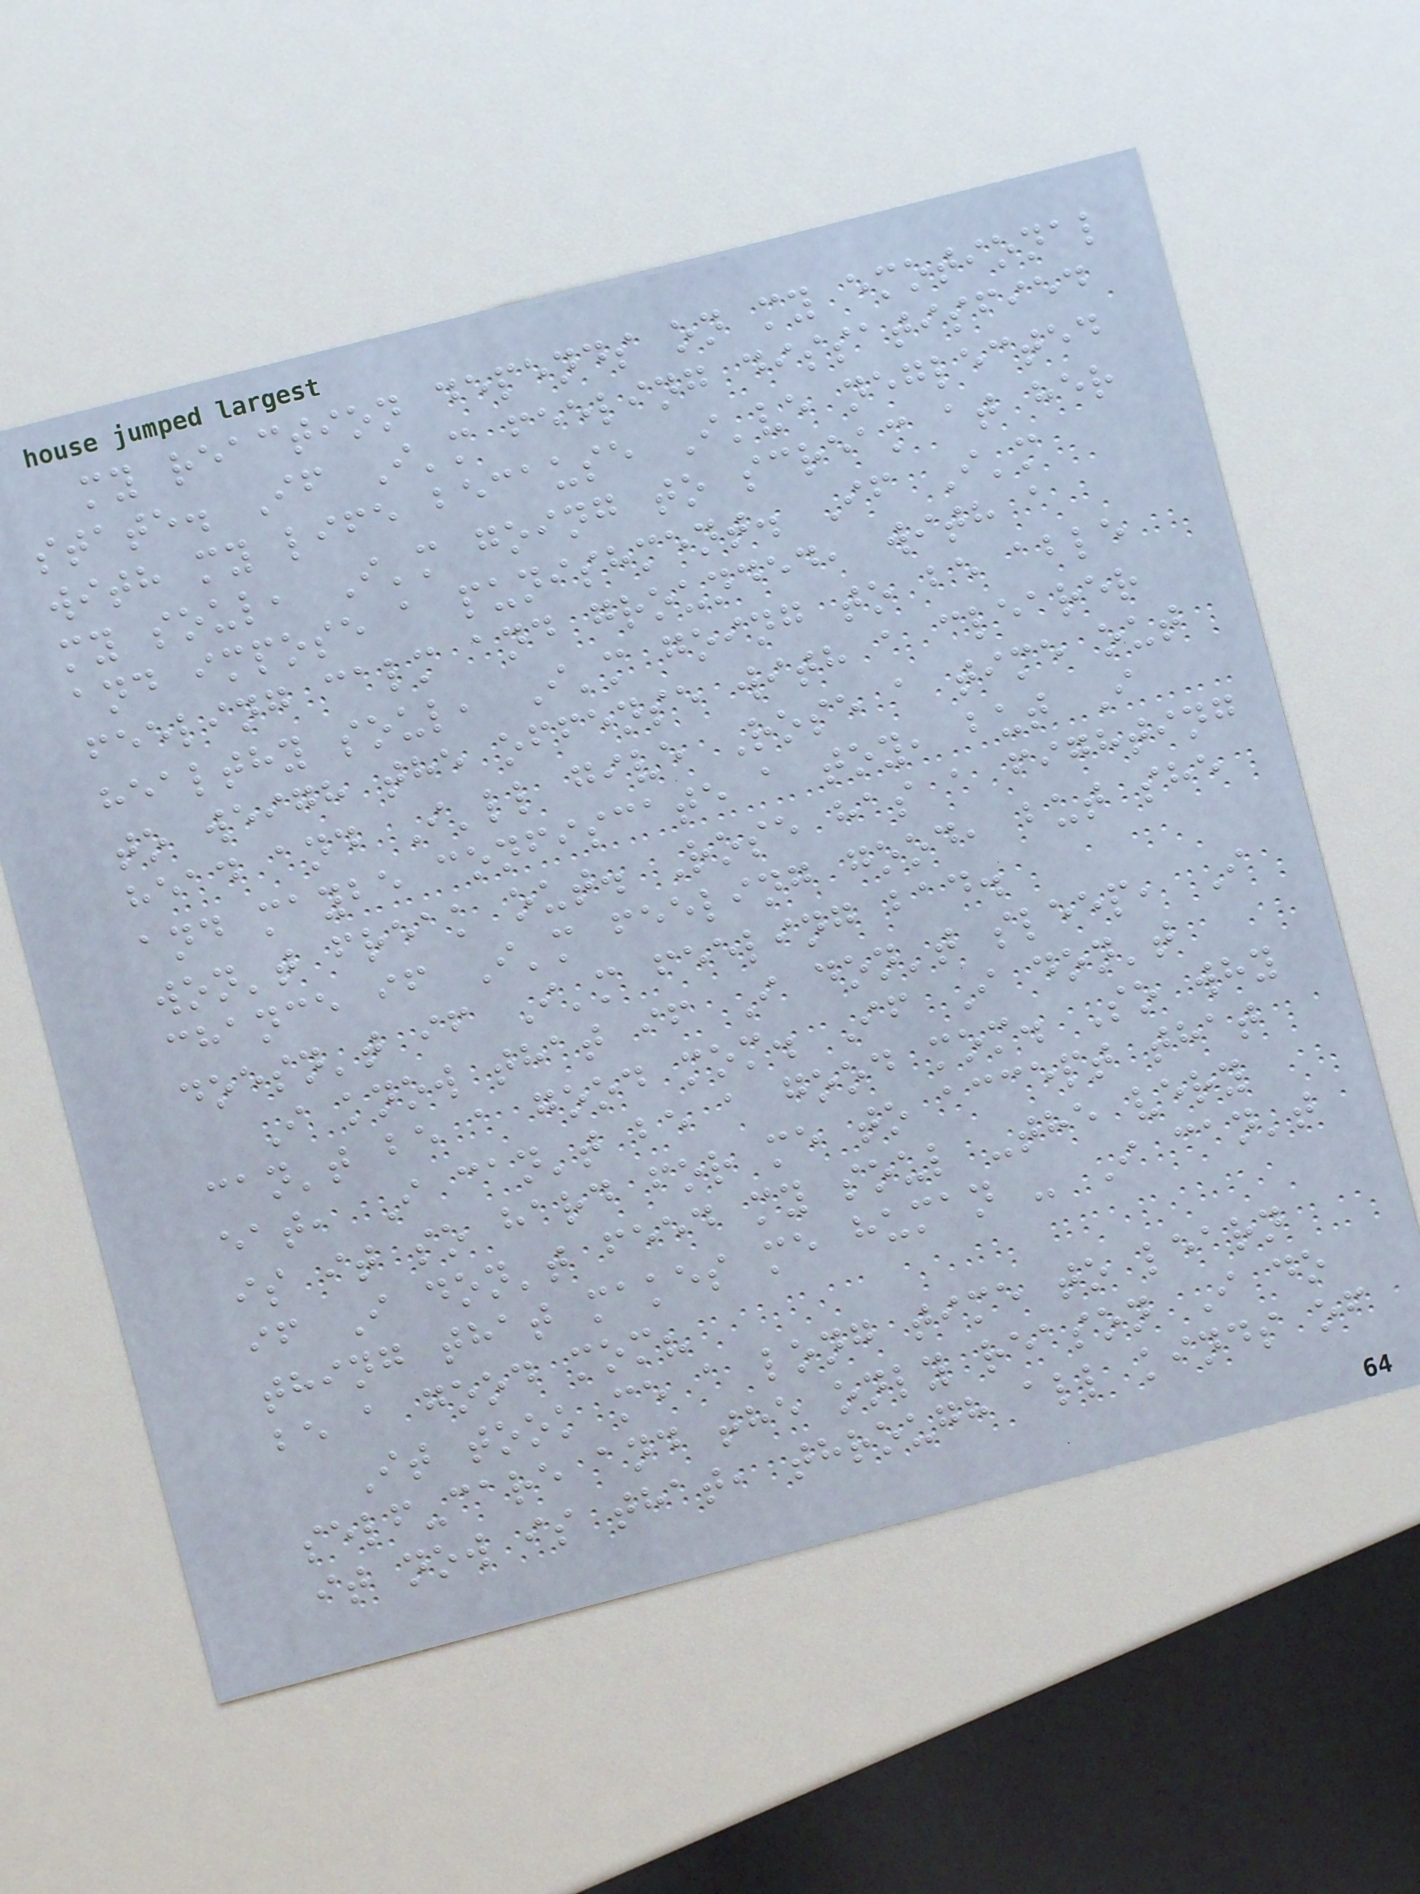my reaction depends on my emotional
state. If I'm feeling dissatisfied
with my life because I've neglected
my soul, I'm going to scream at her
and impose a punishment. If I'm
feeling calm and grounded, with a
healthy soul, I'm going to be able
to weigh the offense with a clearer
head and I'll give Rose a time out
and maybe confiscate a toy, but I
won't freak out. Rose has a fighting
chance if I'm feeling good, but she
doesn't if I'm feeling bad.
I know that if I don't sleep, I
can't be a good mom. If I don't
eat, I can't be a good mom. So why
is it so hard for me to accept that
if I don't feed my soul -the very
thing that makes me human - I can't
be a good mom?
It took me a long time to learn
self-care and the only reason I do
it now is that, through all kinds of
